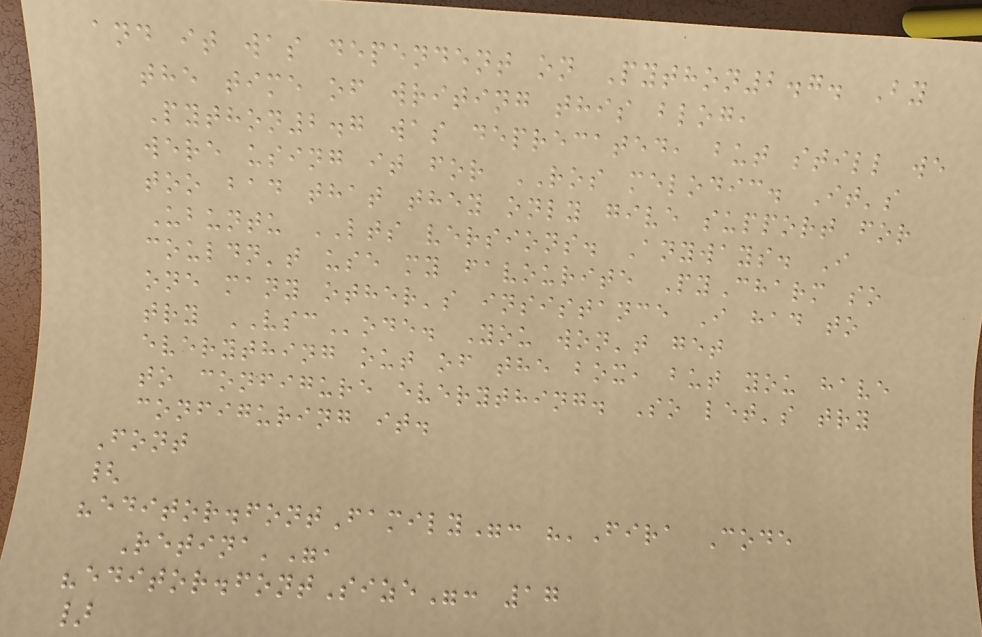and it was dependent on Python2.7. By
the time of writing this blog,
Python2.7 was deprecated, but still we
were using it for ROS melodic. It's
too bad that they only give support for
Ubuntu LTS versions. Anyways. I
couldn't use my favourite PyCharm so
one many other's insistance I had to
try VSCode. You won't get
everything out of the box, but you have
to configure everything. So let's try
configuring it.
Font
{
"editor.fontFamily": "'Fira Code
Retina'",
"editor.fontSize": 17
}
